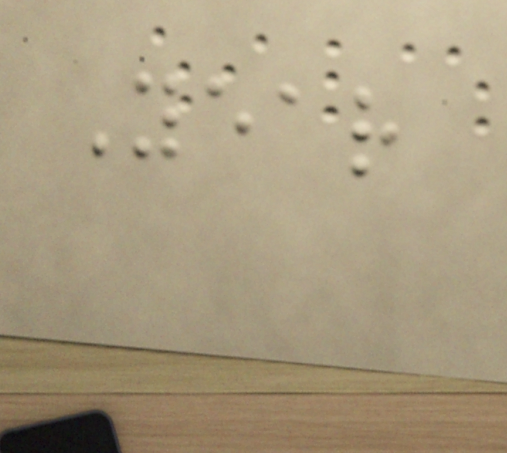Year
